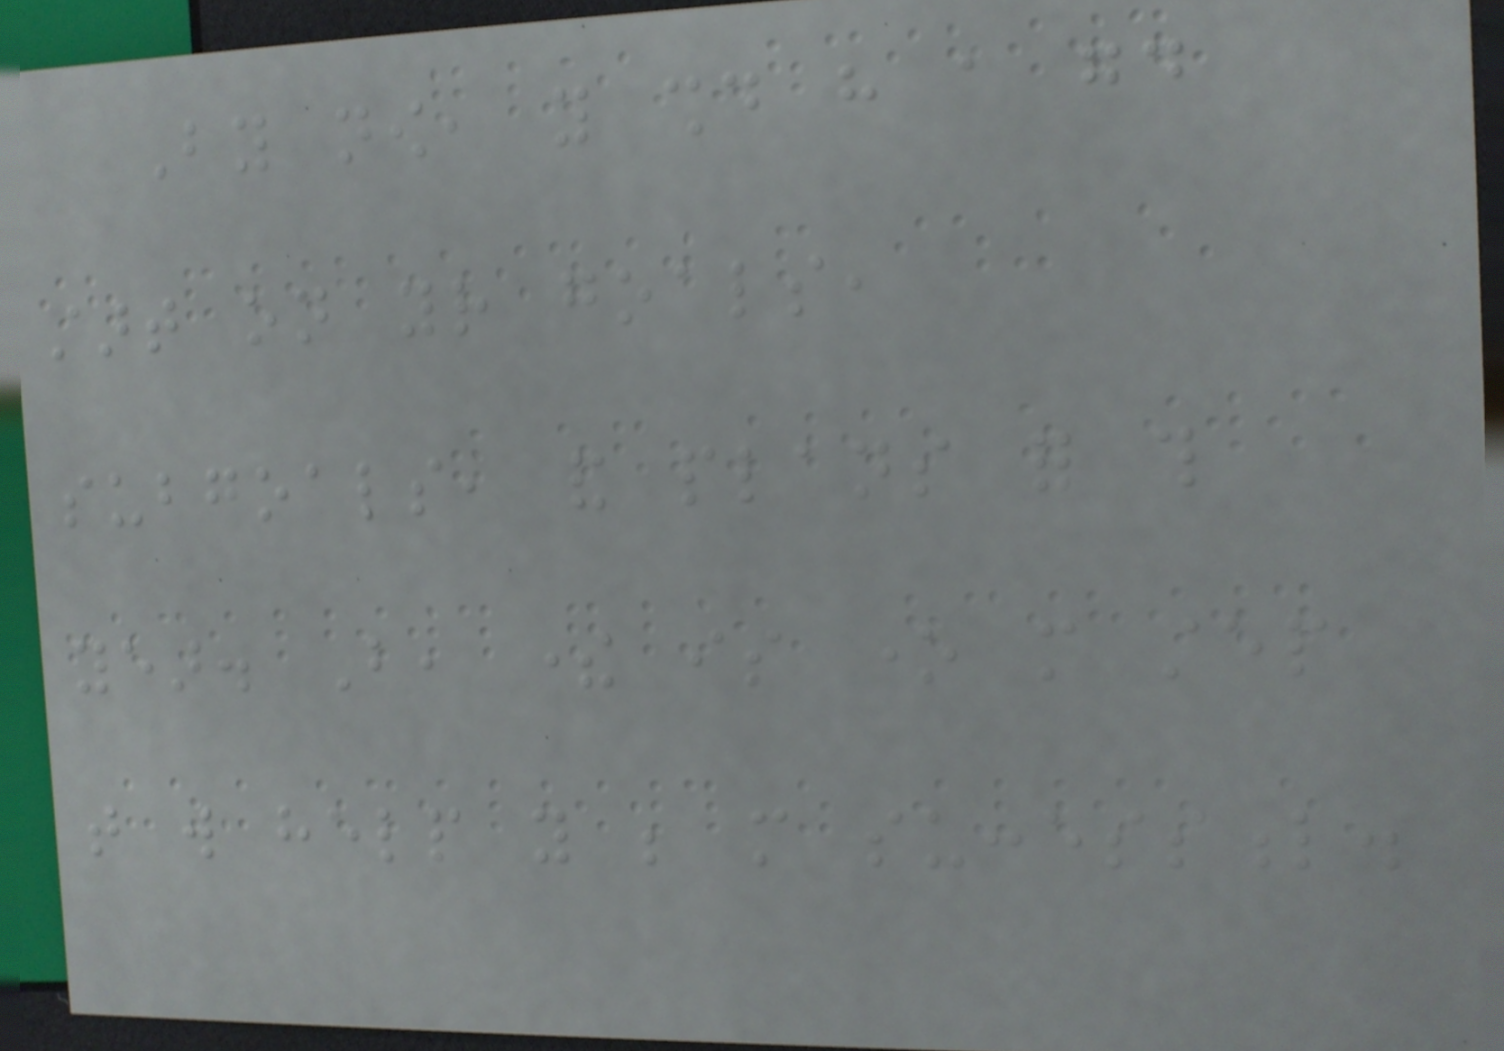By now, you should have a good
start on your goals,
subgoals, and plans for this
year. But, there is one more step
that will help you be more successful.
